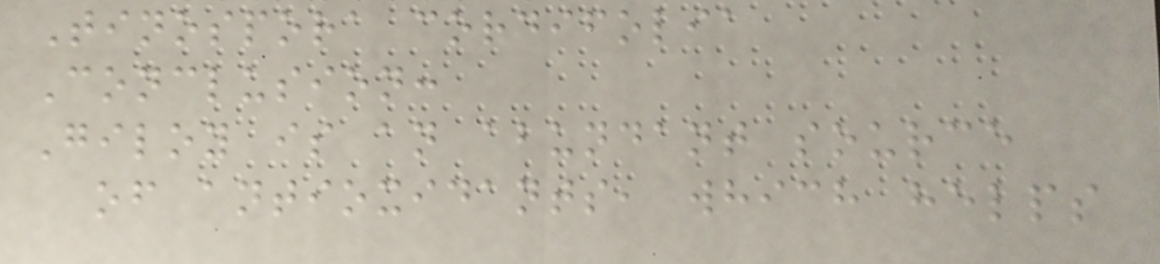Tinospora cordifolia
Conclusion:
Giloy is an abundant source
of antioxidants, which helps
